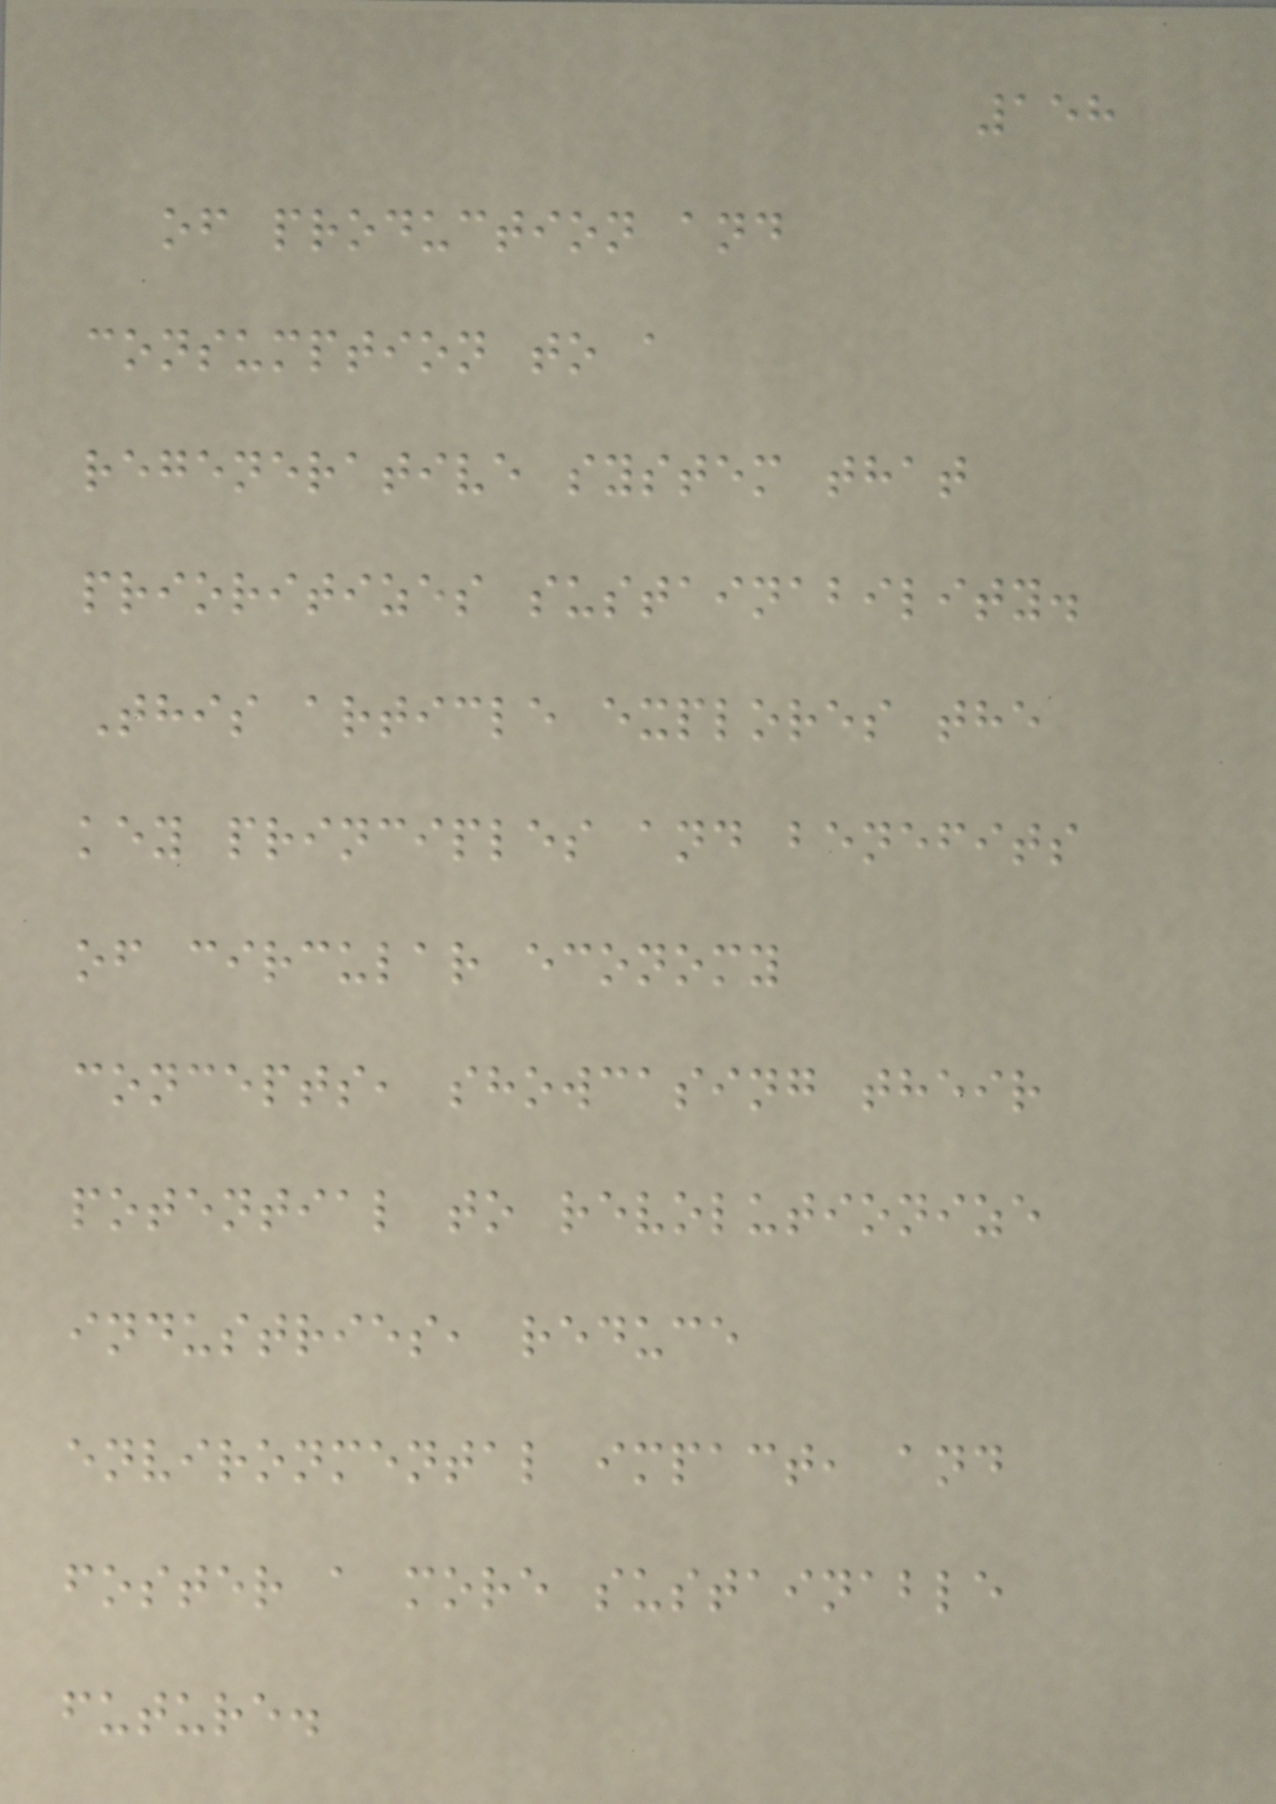158
of production and
consumption to a
regenerative system that
prioritizes sustainability.
This article explores the
key principles and benefits
of circular economy
concepts, showcasing their
potential to revolutionize
industries, reduce
environmental impact, and
foster a more sustainable
future.
